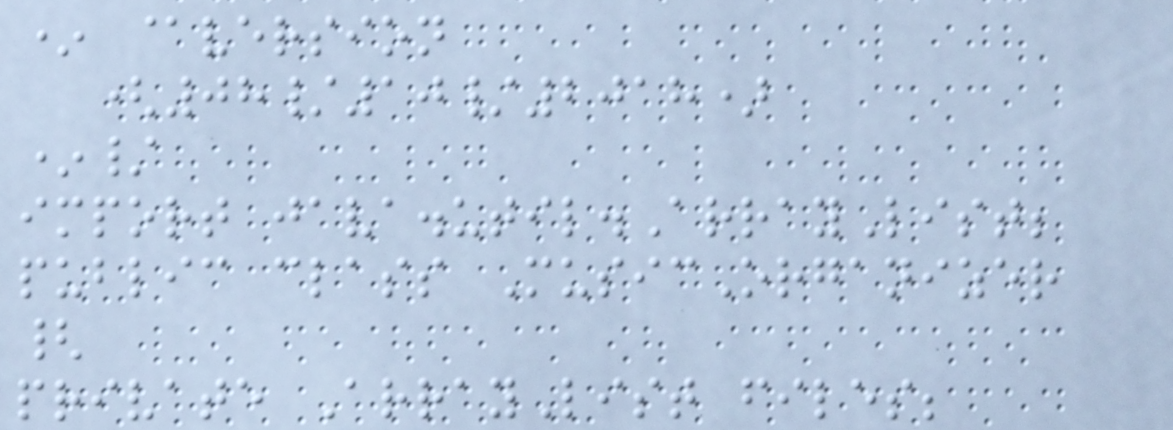* @version
(08/10/2018)
*/
import java.util.ArrayList;
public class MusicOrganizer
{
private ArrayList files;
